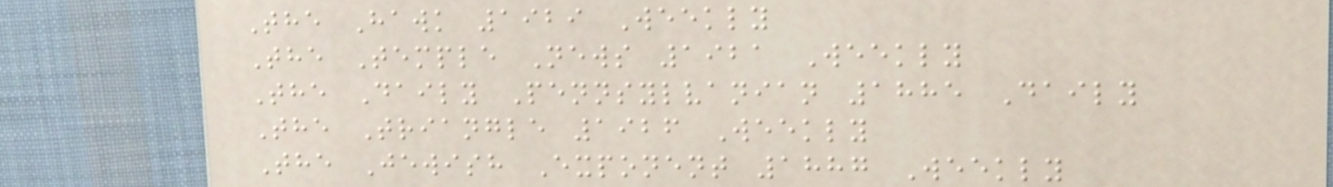The Hawk 1929 Weekly
The Temple News 1921 Weekly
The Daily Pennsylvanian 1885 Daily
The Triangle 1926 Weekly
The Jewish Exponent 1887 Weekly
